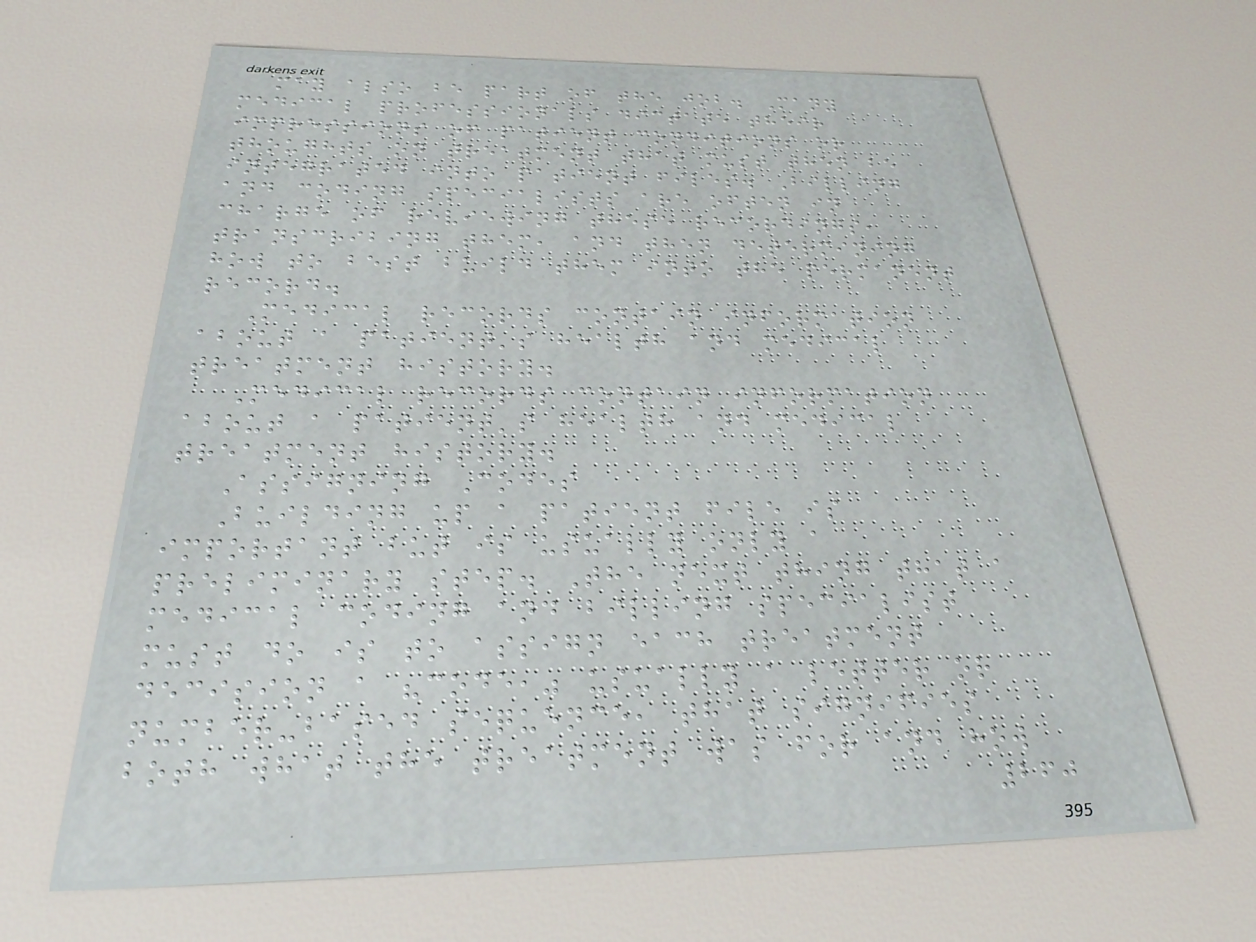may also be part of the job. Many
medical professionals dictate their
impressions of patient conditions or
thoughts on treatment that must then be
integrated into patient files. Billing
and coding specialists are often in
charge of reviewing these recordings,
transcribing them, and then determining
how to best build them into the permanent
record.
Medical records contain information
about a patient's health and medical
treatment history.
Medical records contain information
about a patient's health and medical
treatment history.
Assigning Codes
Building up a patient file is
important but is usually only a
preliminary step. The next thing that a
medical coding and billing specialist
must do is to assign each treatment
decision a "code," usually a letter or
number-based sequence, that signifies
both what the treatment was for and how
260
